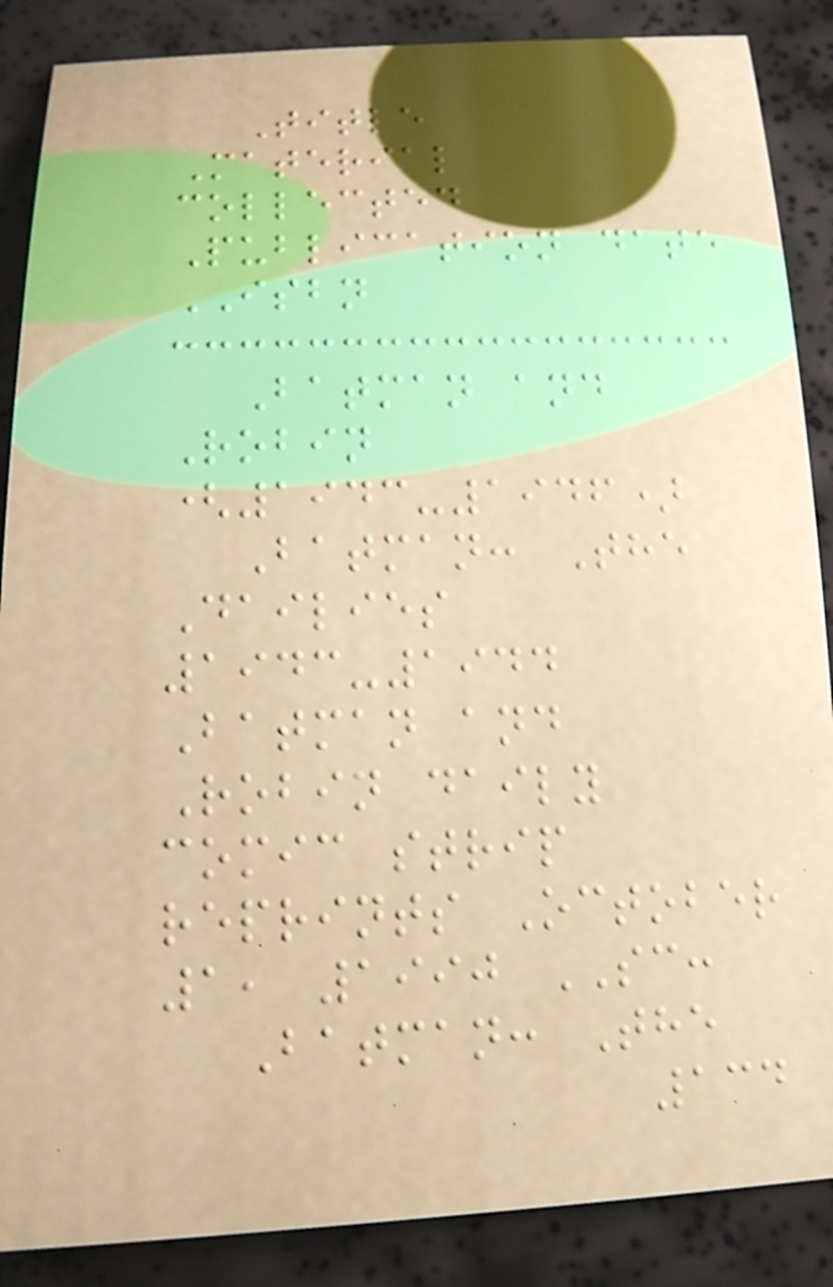Title
Material
collected
Publication date
ISBN
Batman and
Robin
(1943-1946)
Batman: The
Dailies
1943-1944
Batman and
Robin daily
comic strip
reprints October
1, 1990 SC:
Batman: The
134
